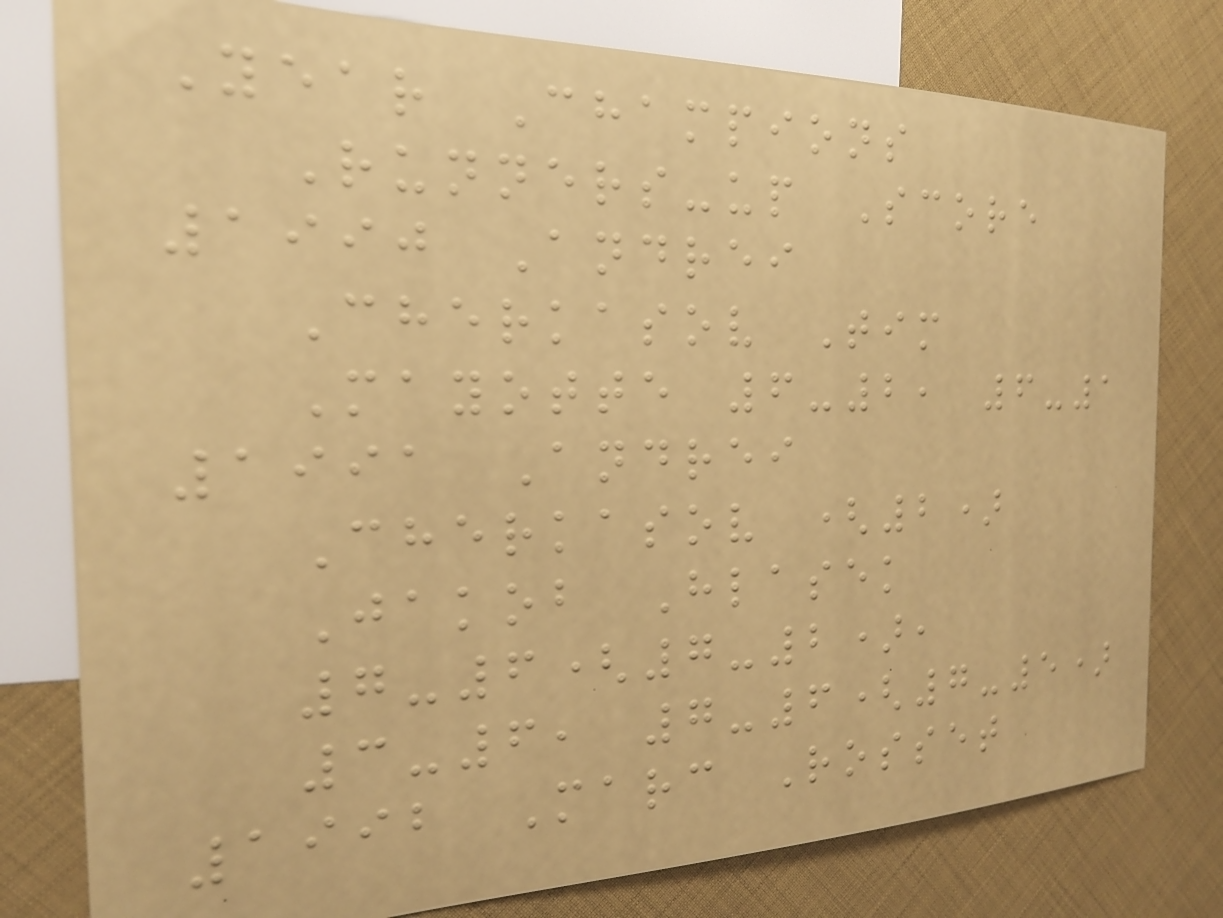Year Champions
Runners-up Score
1990 Andrei
Cherkasov Tim
Mayotte 6-2, 6-1
1991 Andrei
Cherkasov (2)
Jakob Hlasek
7-6(7-2),
3-6, 7-6(7-5)
1992 Marc Rosset
